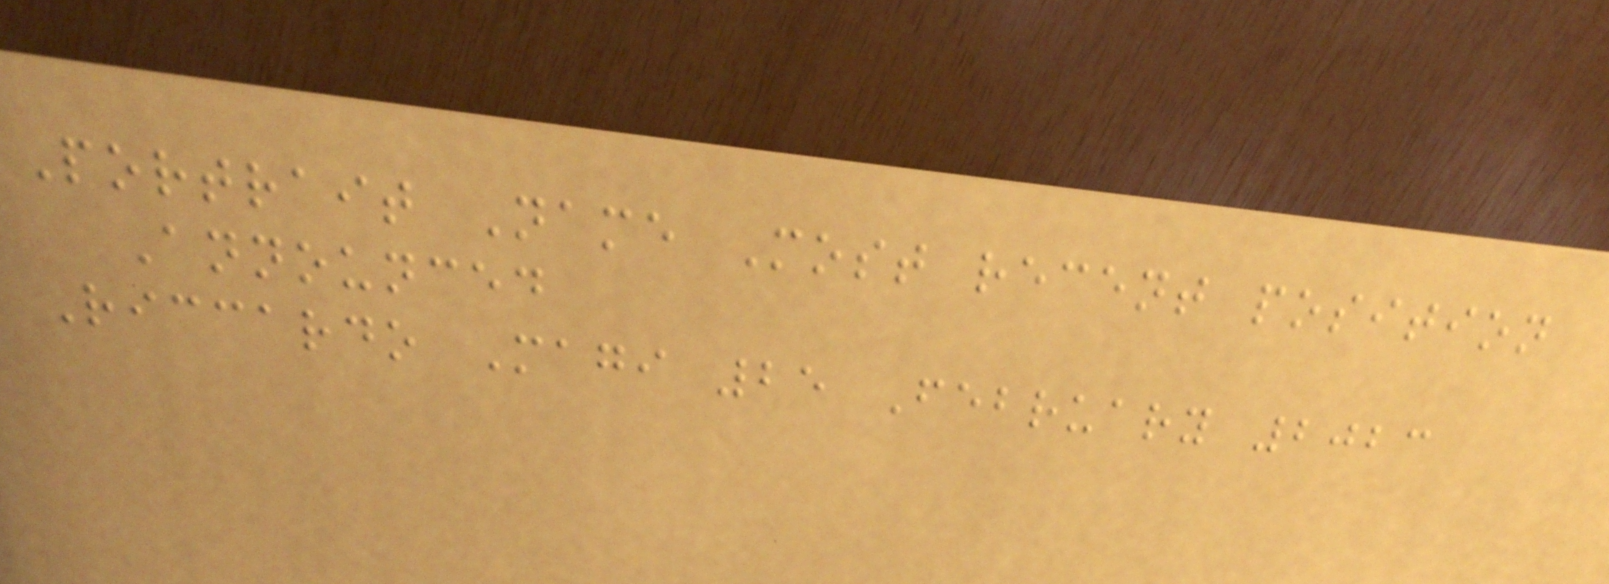Portrait Name Most recent position
Announced
Riccardo Magi 25 February 2023
